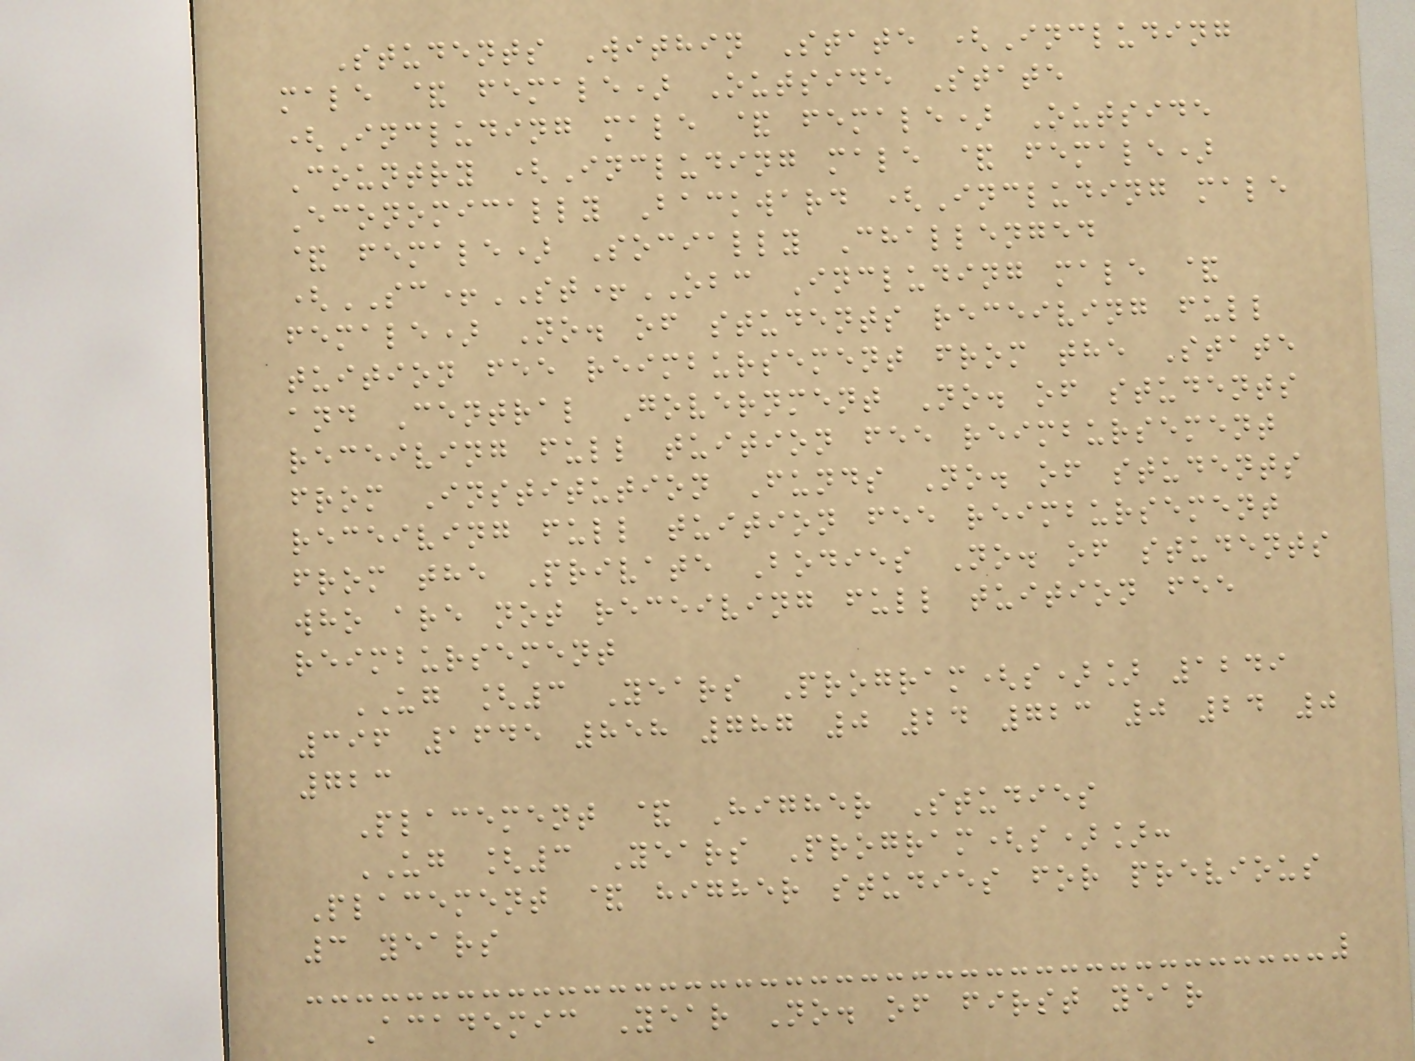Students Within State (Including
male & female) Outside State
(Including male & female) Outside
Country (Including male & female)
Economically Backward (Including male
& female) Socially Challenged
(SC+ST+OBC Including male &
female) No. of students receiving full
tuition fee reimbursement from the State
and Central Government No. of students
receiving full tuition fee reimbursement
from Institution Funds No. of students
receiving full tuition fee reimbursement
from the Private Bodies No. of students
who are not receiving full tuition fee
reimbursement
UG [3 Years Program(s)] 1249
396 1645 858 787 0 24 723 0 24 0
723
Placement & Higher Studies
UG [3 Years Program(s)]:
Placement & higher studies for previous
3 years
Academic Year No. of first year
